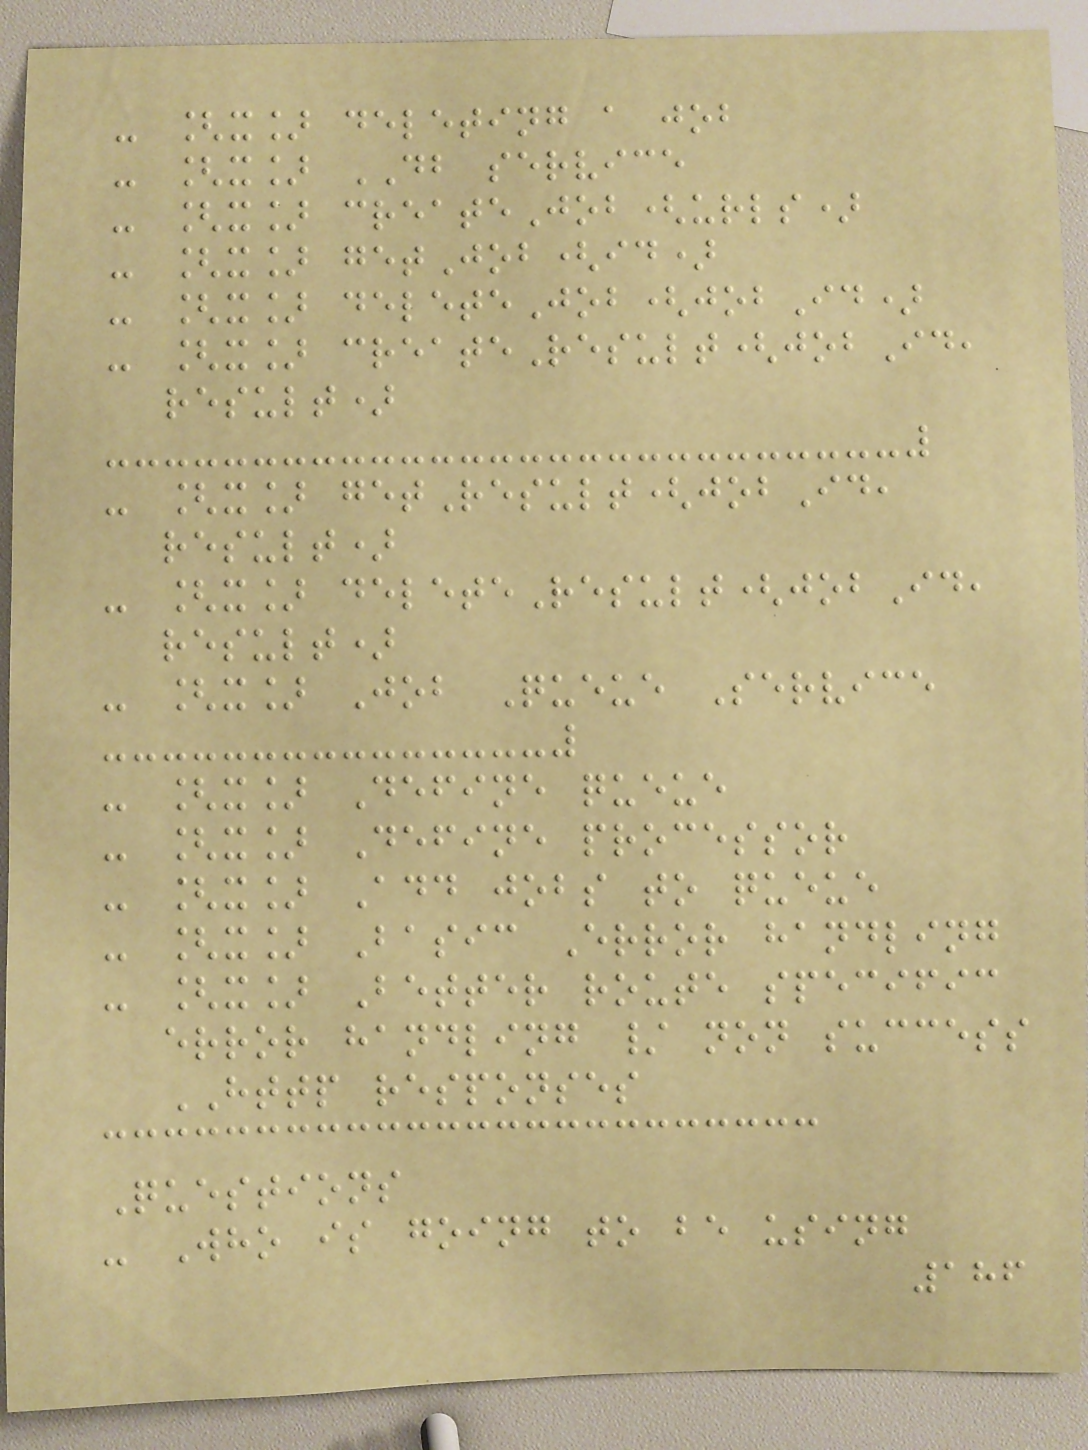- [x] deleting a job
- [x] DB service
- [x] createJob(urls)
- [x] getJob(id)
- [x] deleteJob(jobId)
- [x] createResult(jobId,
result)
- [x] getResult(jobId,
result)
- [x] deleteResult(jobId,
result)
- [x] Job Queue Service
- [x] Define queue
- [x] Define processor
- [x] Add jobs to queue
- [x] Basic Error handling
- [x] Better route specific
error handling / non success
HTTP responses
Questions
- Who is going to be using
186
